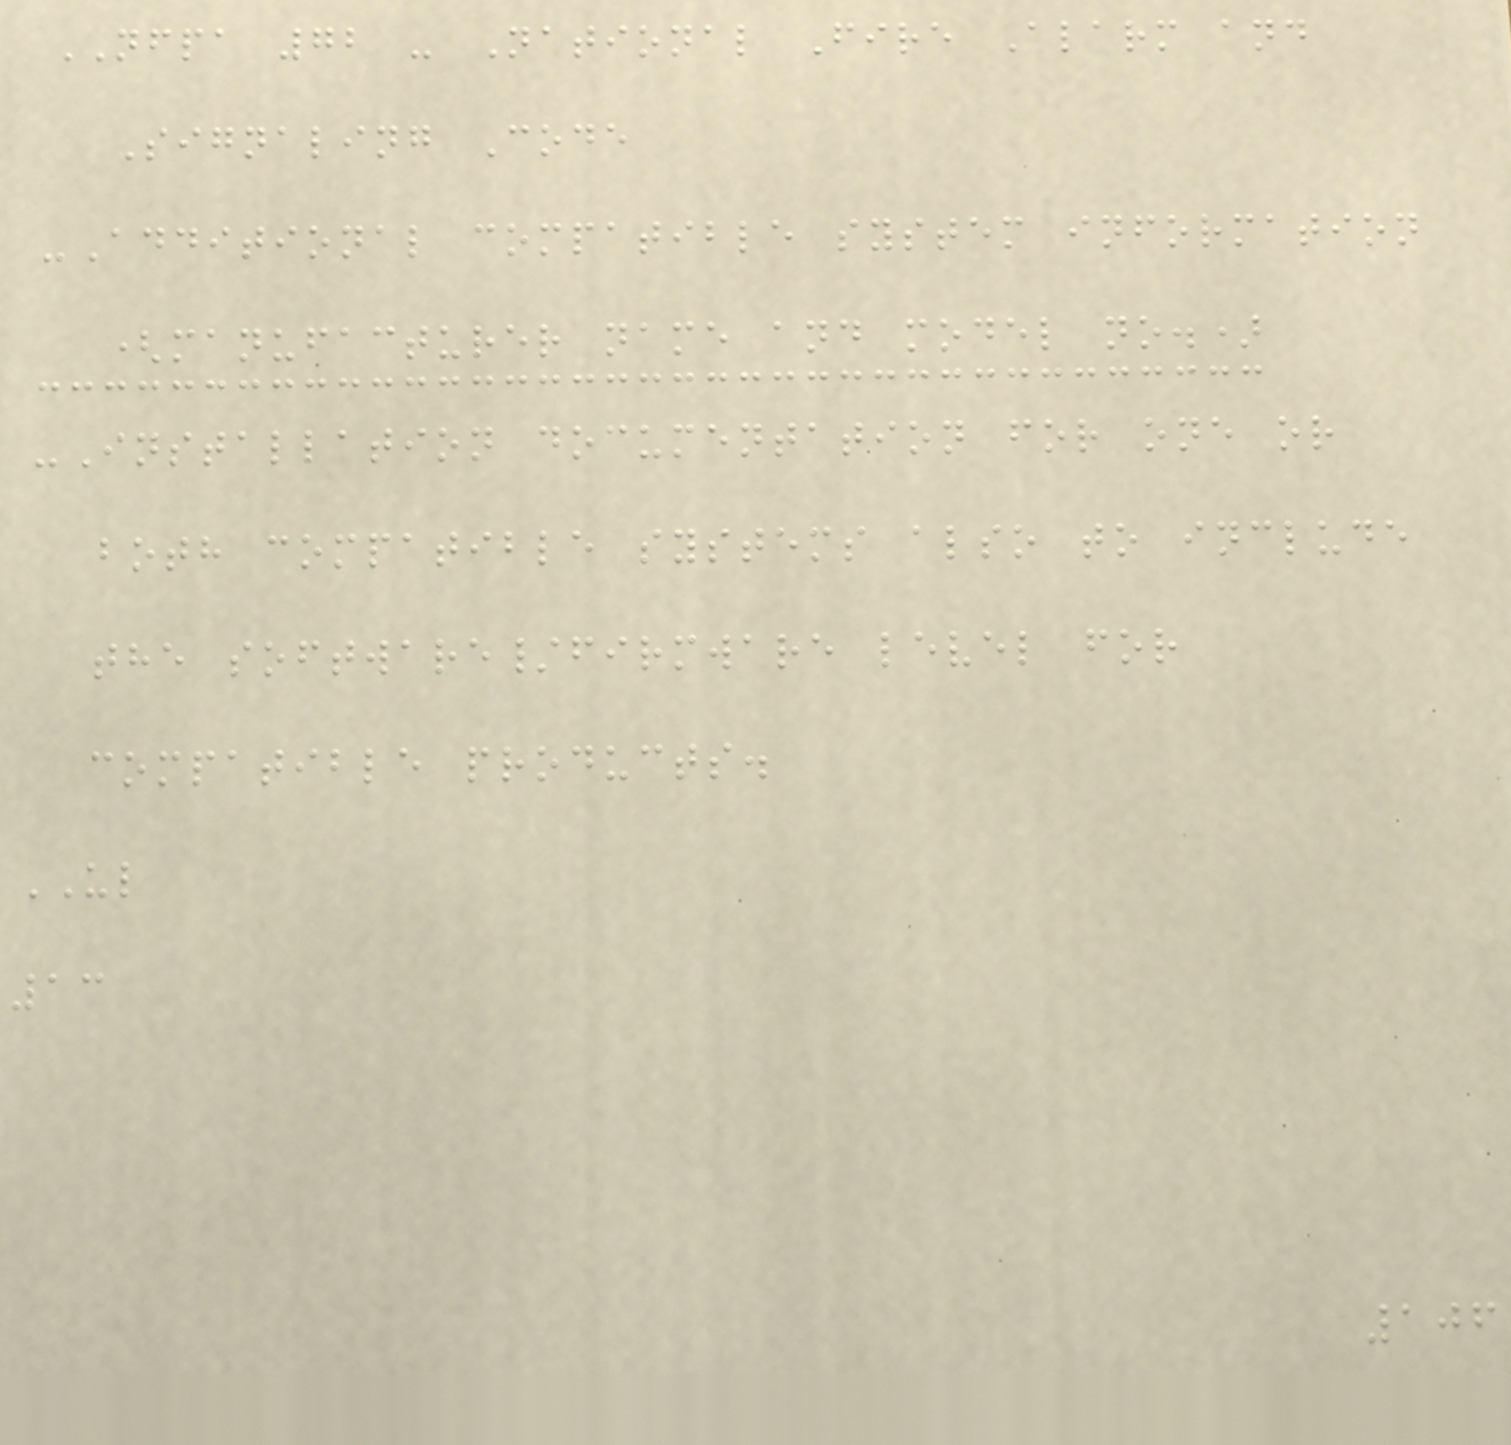NFPA 72 - National Fire Alarm and
Signaling Code
-Additional compatible system information
(manufacturer name and model no.)
-Installation documentation for one or
both compatible systems also to include
the software/firmware level for
compatible products.
UL
13
106
